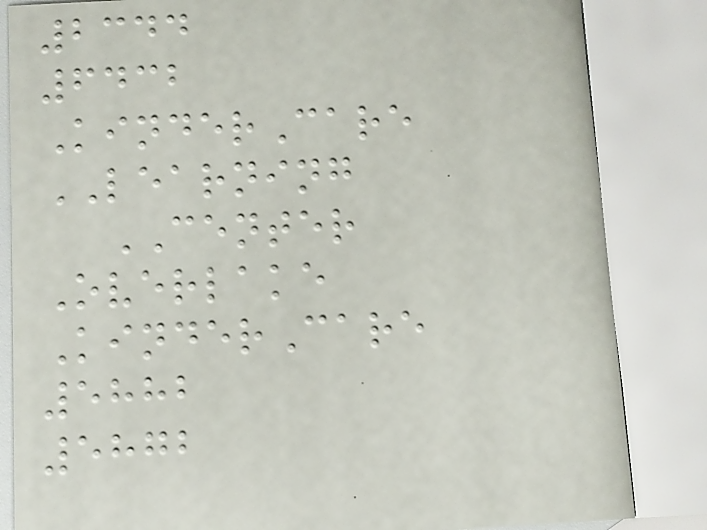2344
6432
KinderCare
LEARNING
CENTER
Overlake
KinderCare
5882
5872
